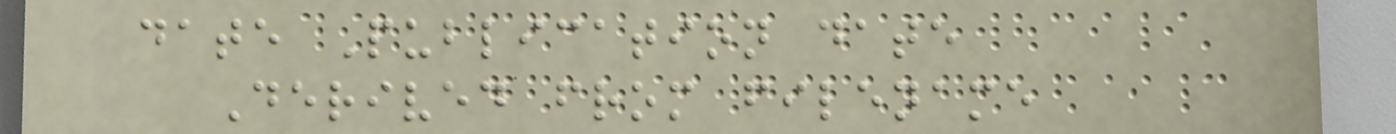date Publication date
Derived from filename
